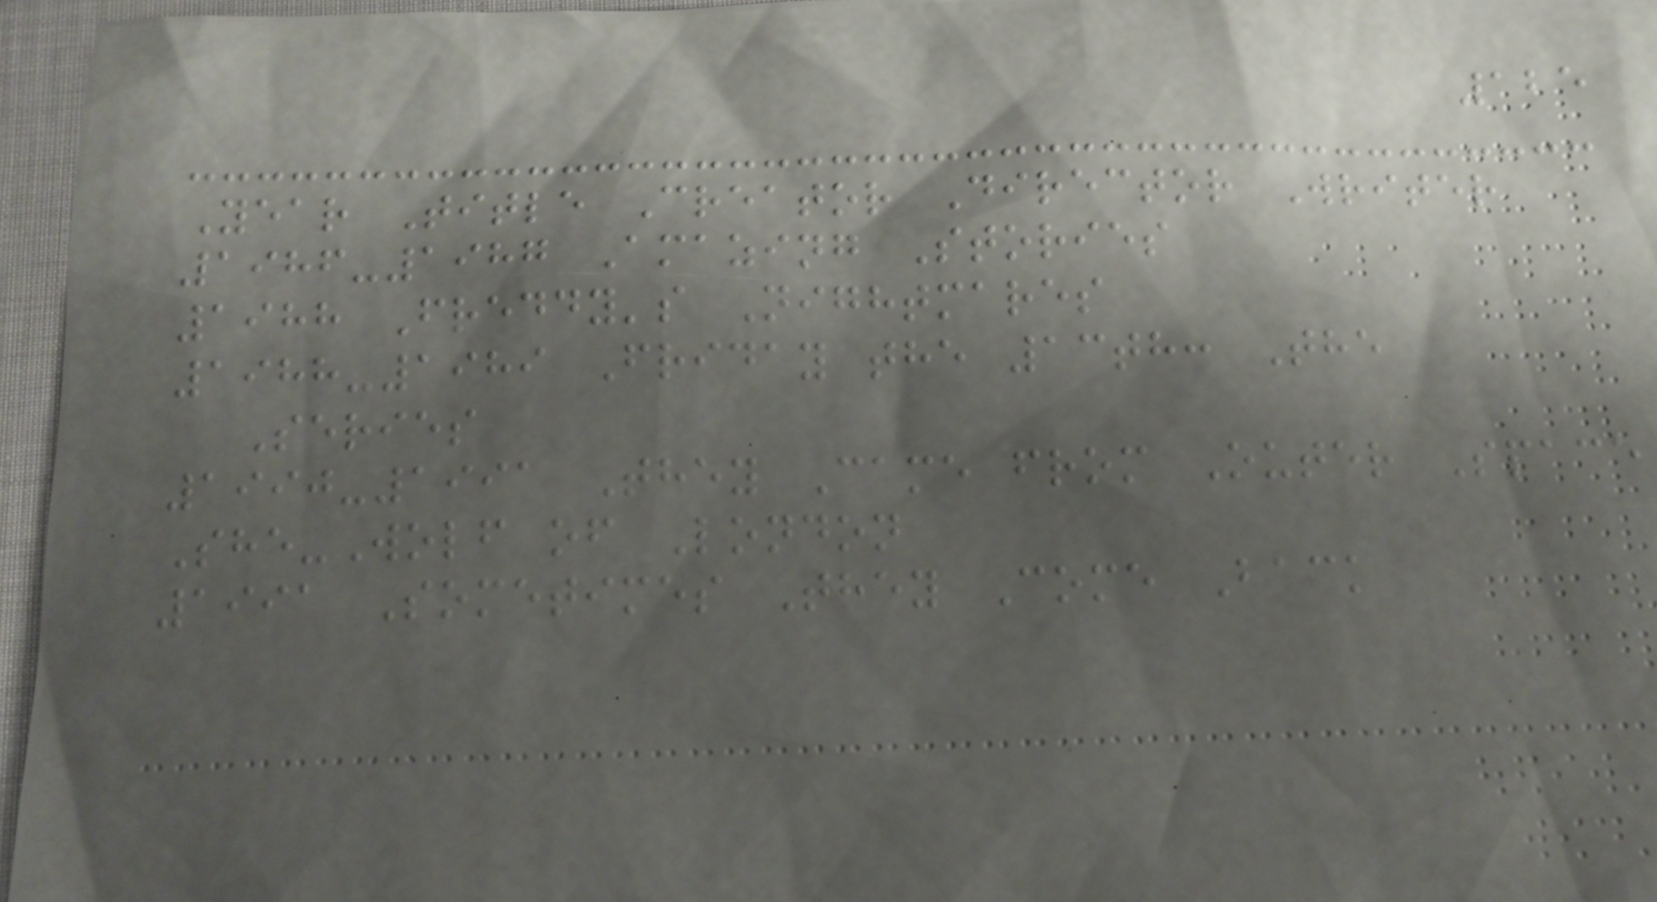125
Year Title Creator Director Writer
1986-1987 Amazing Stories
1988 Freddy's Nightmares
1988-1989 Friday the 13th: The
Series
1990-1991 They Came from Outer Space
She-Wolf of London
1991 Sometimes They Come Back
